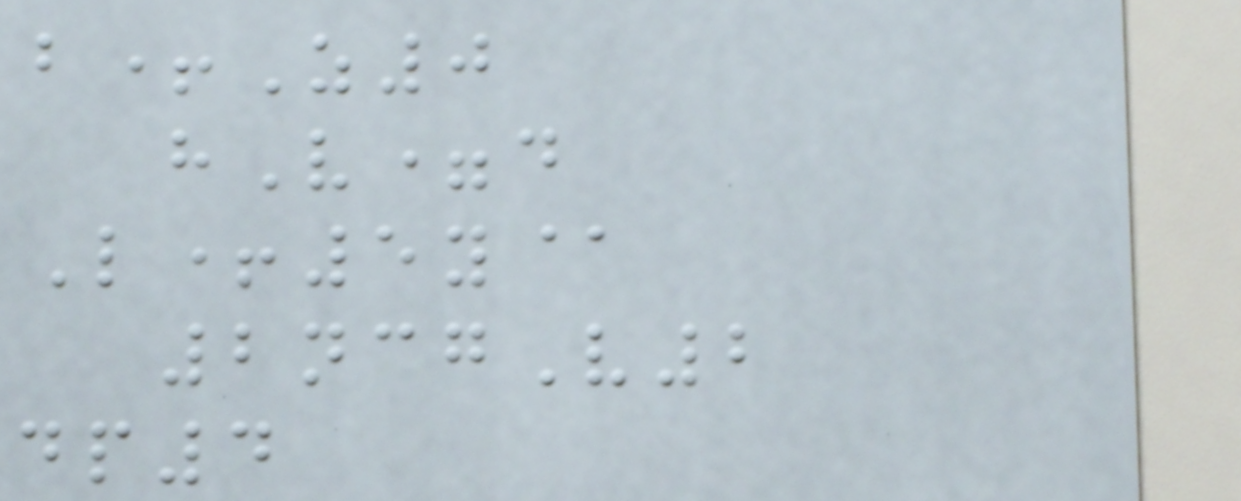b+Z0
hV=d
L+5y@
2ncgV2
dp4
